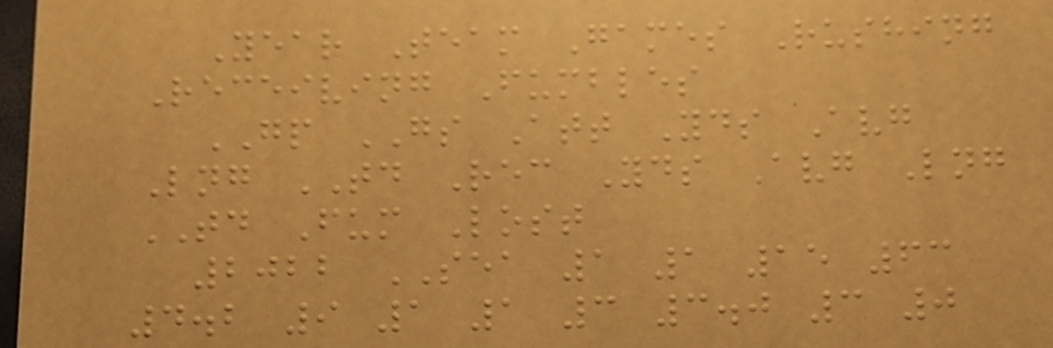Year Team Games Rushing
Receiving Fumbles
GP GS Att Yds Avg
Lng TD Rec Yds Avg Lng
TD Fum Lost
2022 SEA 1 1 15 63
4.2 9 1 1 3 3.0 3 0
